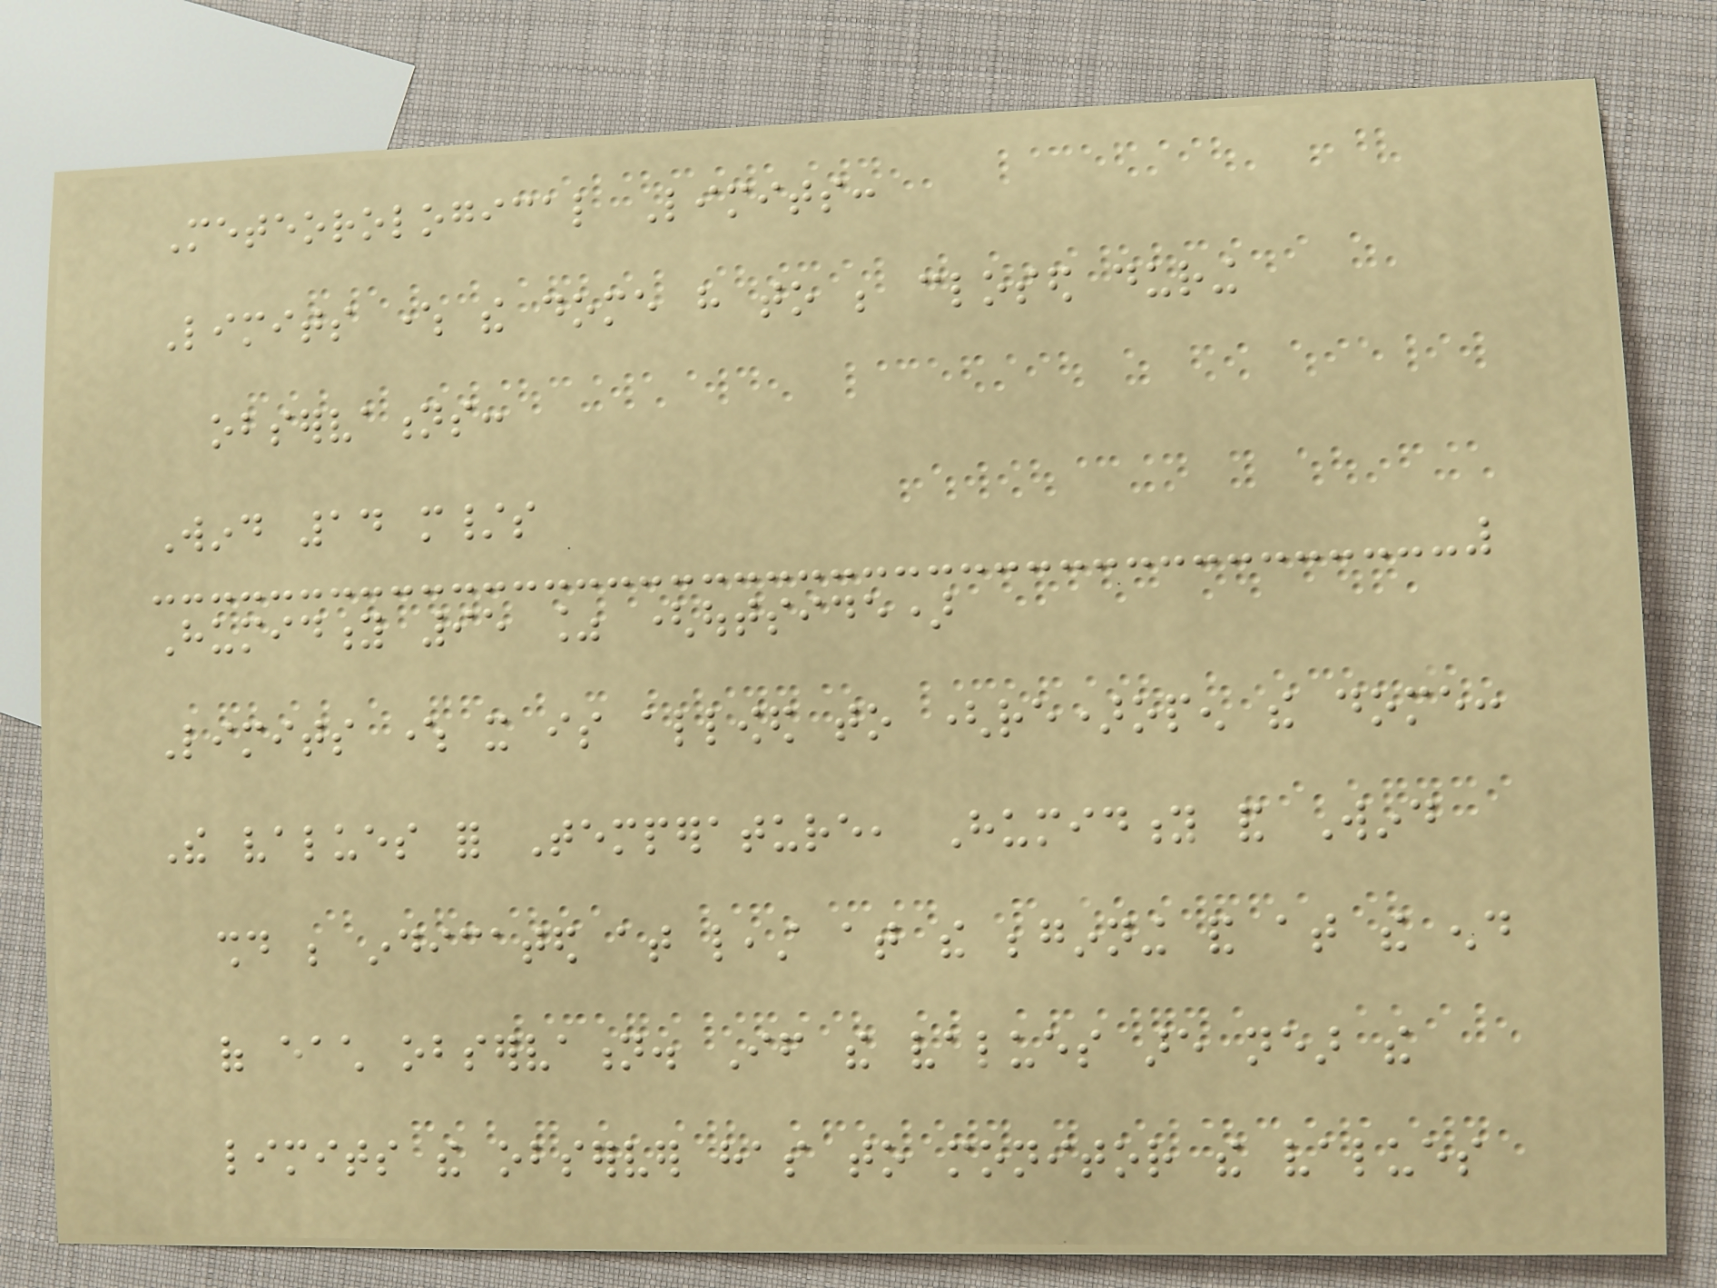Meteorological Limits:
Limits where the dome have to be closed during
observations:
Wind 14 m/s
Humidity 95 % (outside)
Limits where it is allowed to (re)open the dome:
The values for Temperature, Humidity and Wind
should be indicated at least at the beginning and at the end
of each observation. If the values are near the
limits the observer has to monitor the values
